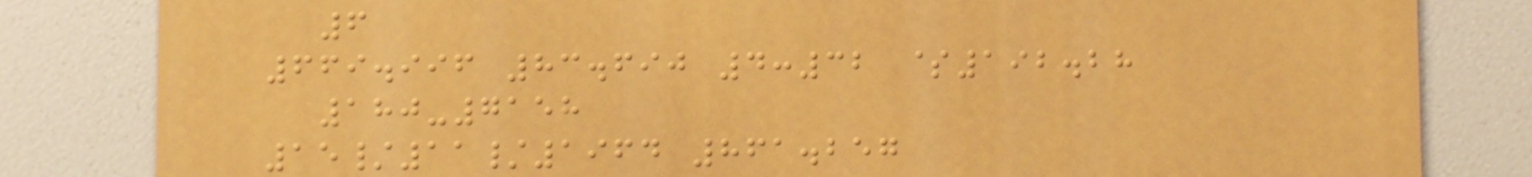6
669.996 83.690 4:32 $192.28
180-7158
15/11/1964 861.257
